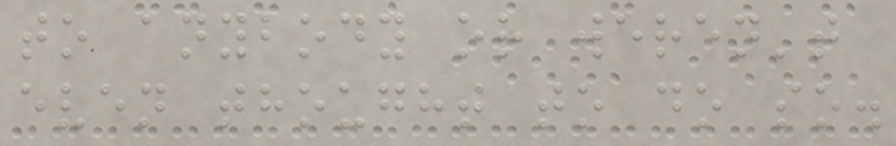to anybody or weren't
even thought to do so.
